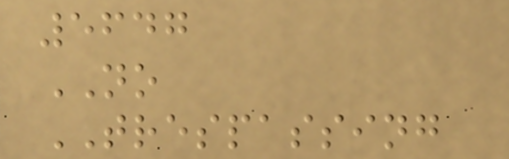5647
NO
TRESPASSING
